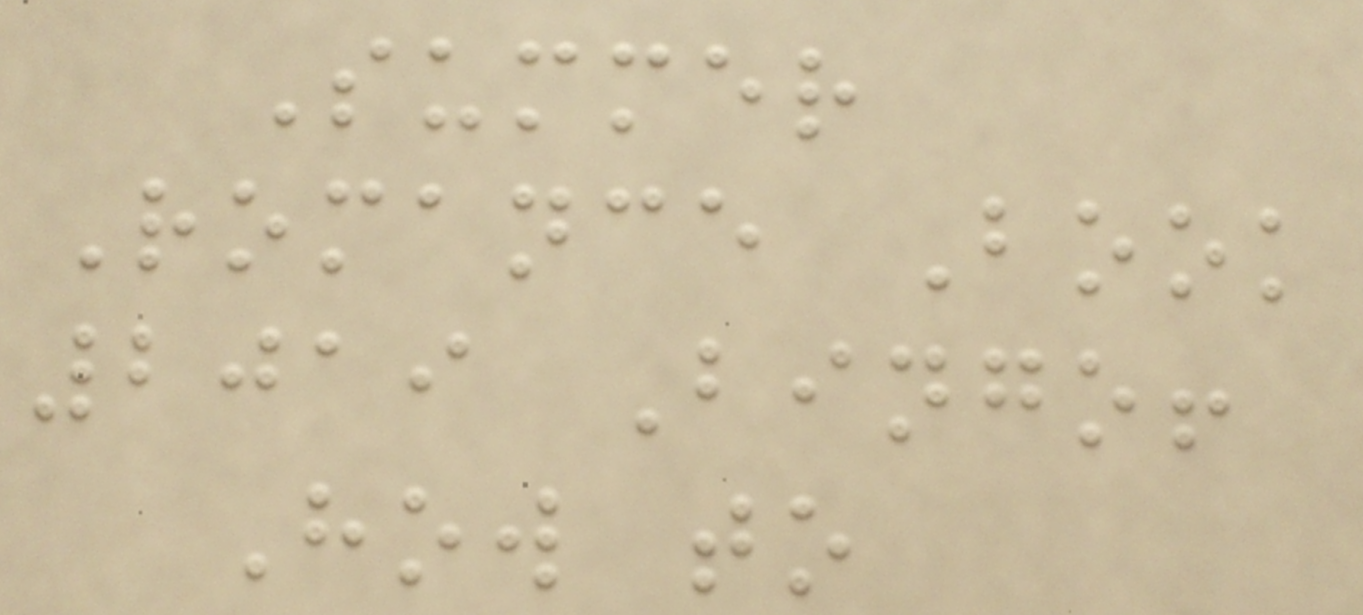Summer
Romance Book
2019 Bingo!
How to
